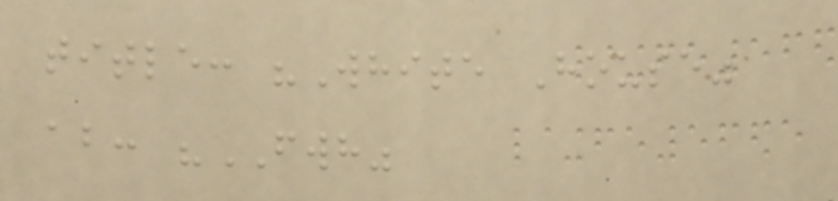title: "White House"
ab: "FWH"
